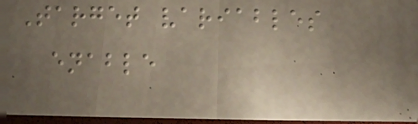Target variables
enable
